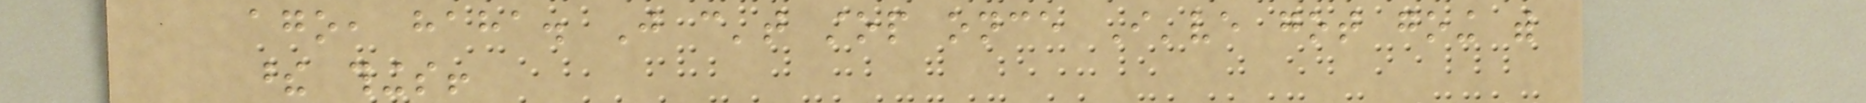ago, haha. Just can't stop once I've got going with
these things!
